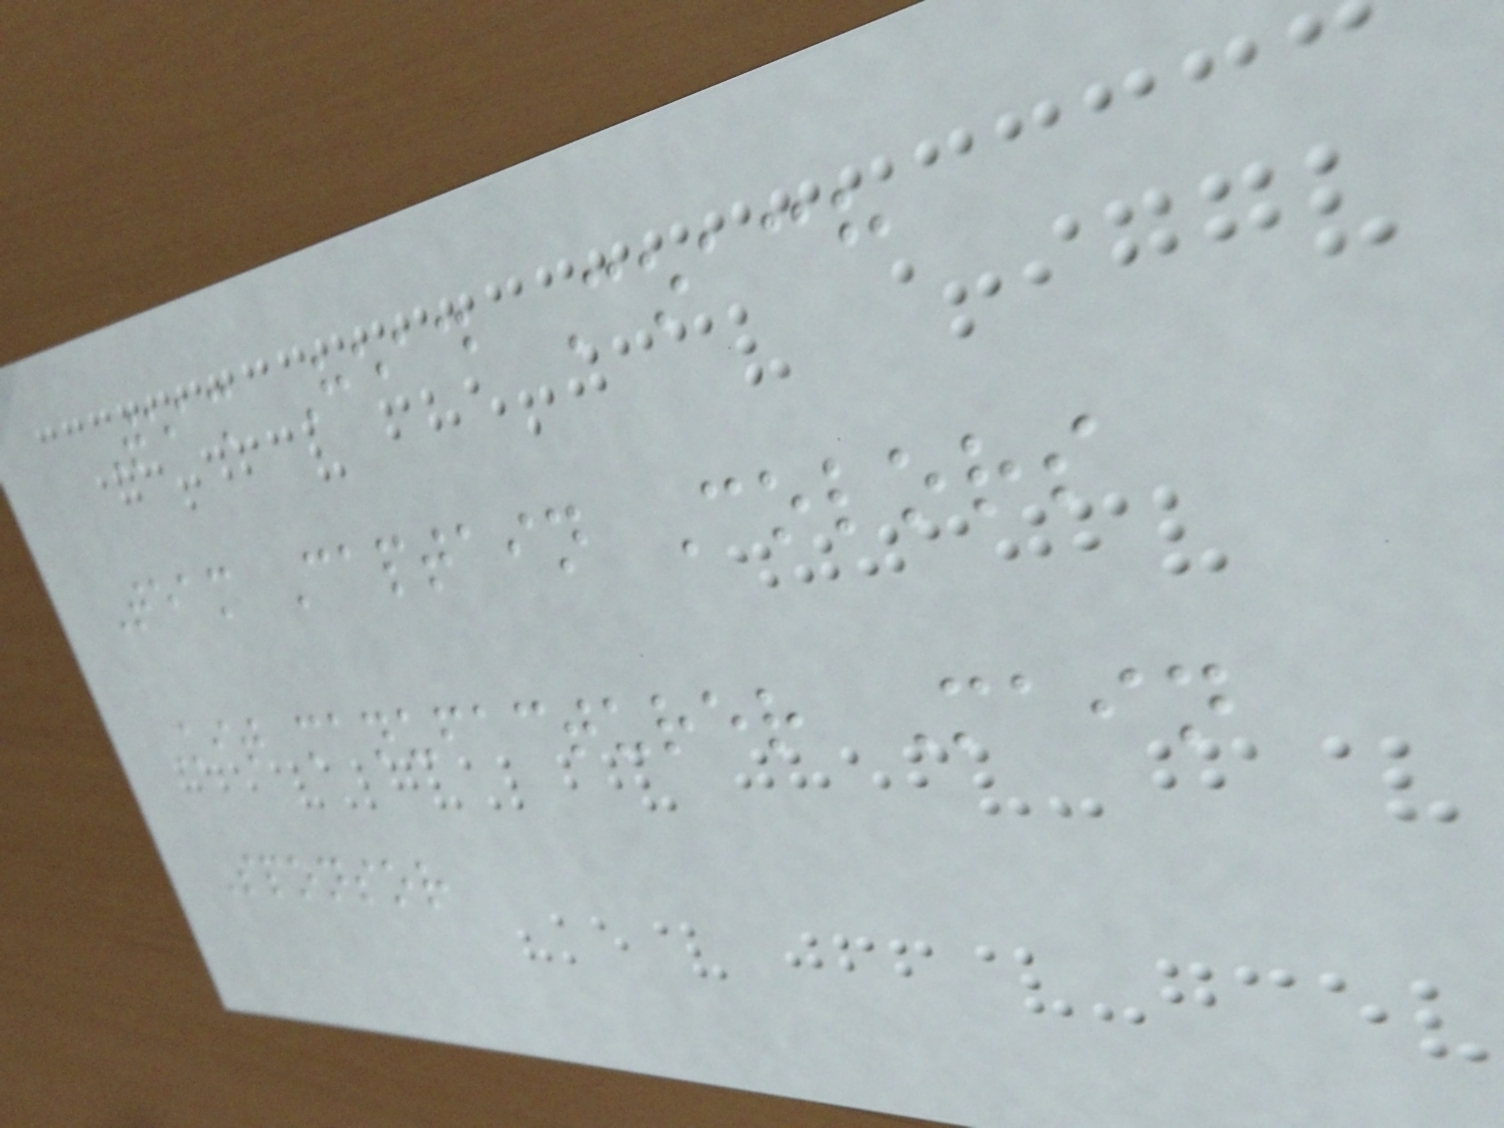Team Head Coach
Team Captain Colors
Kit manufacturer Main
Sponsor
